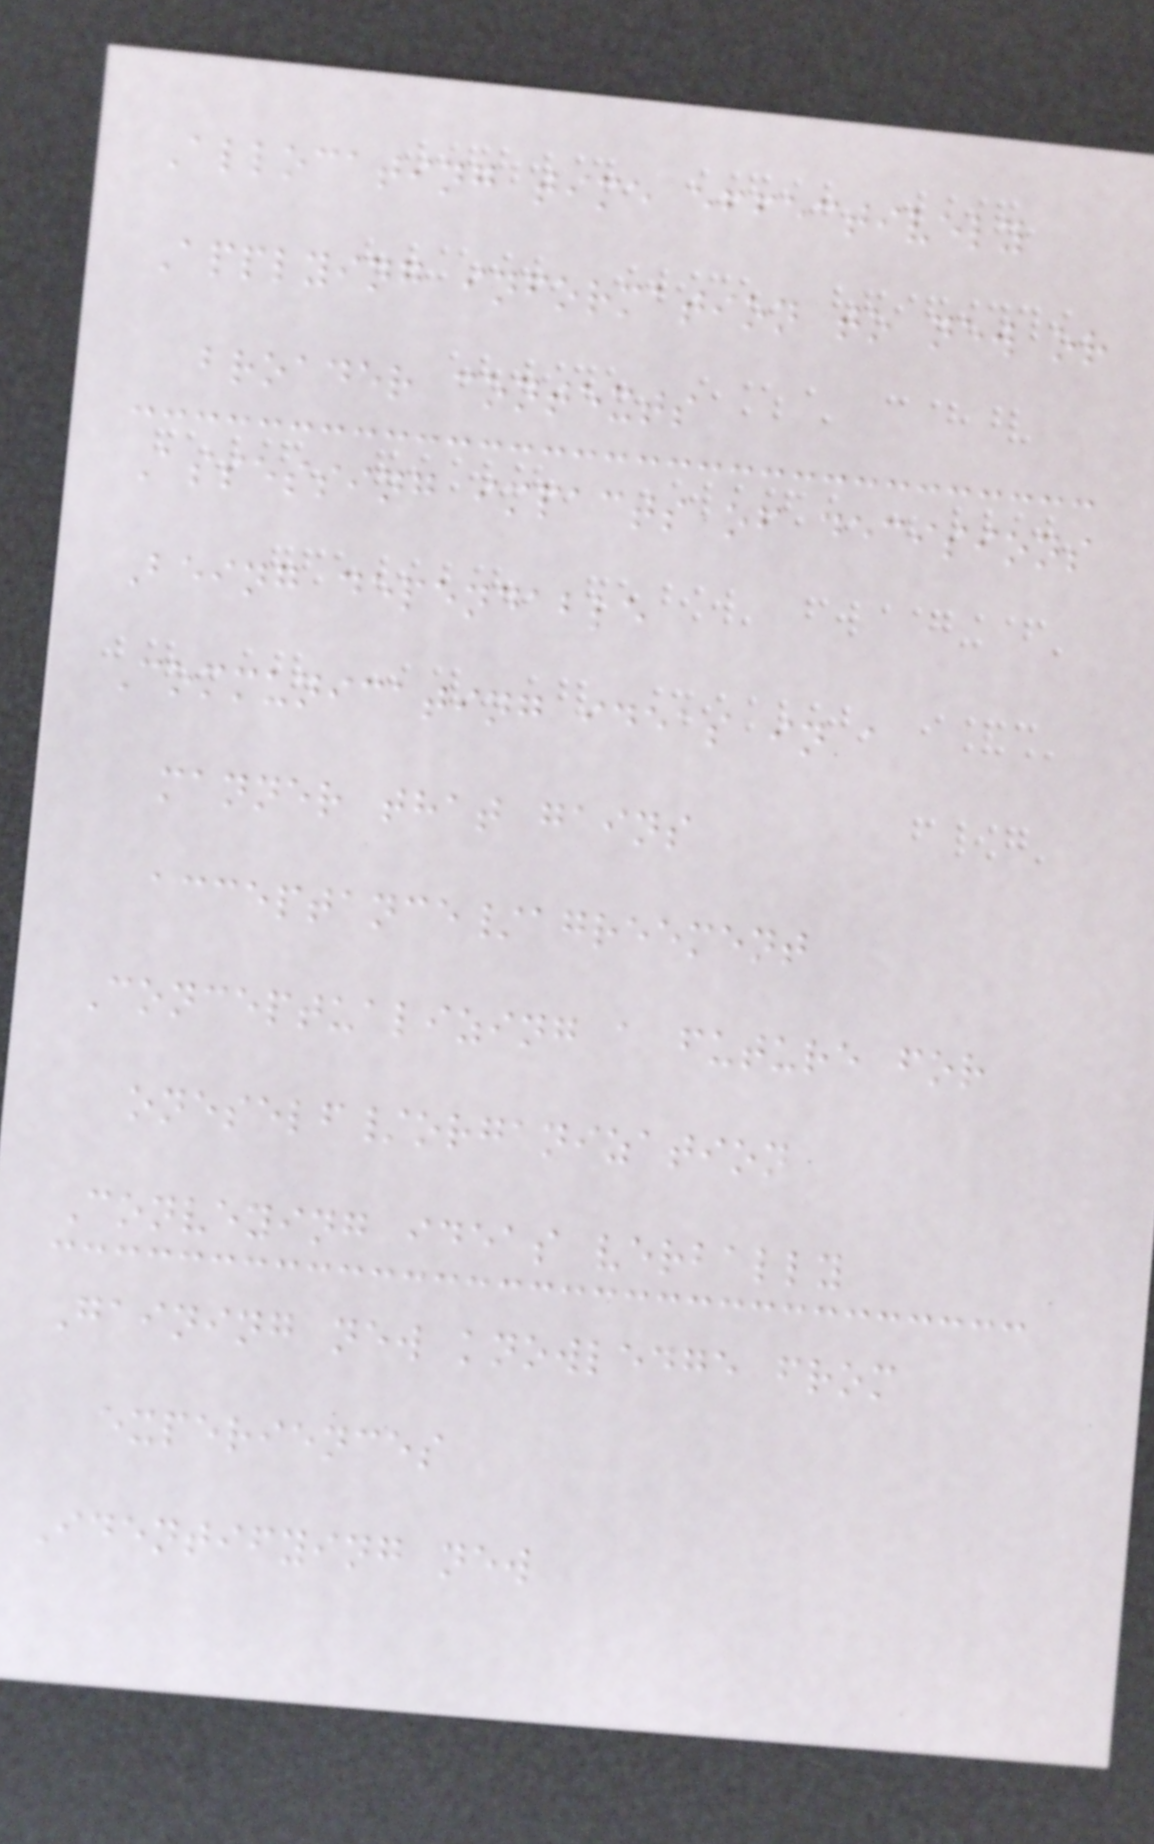Allocating time effectively
Applying information to new or
broader contexts
Assessing impacts of decisions
Being dependable
Communicating ideas in a
manner that gains
acceptance/agreement
Conceptualizing a future for
oneself/organization
Conveying ideas verbally
Gaining new knowledge from
experiences
Identifying new
